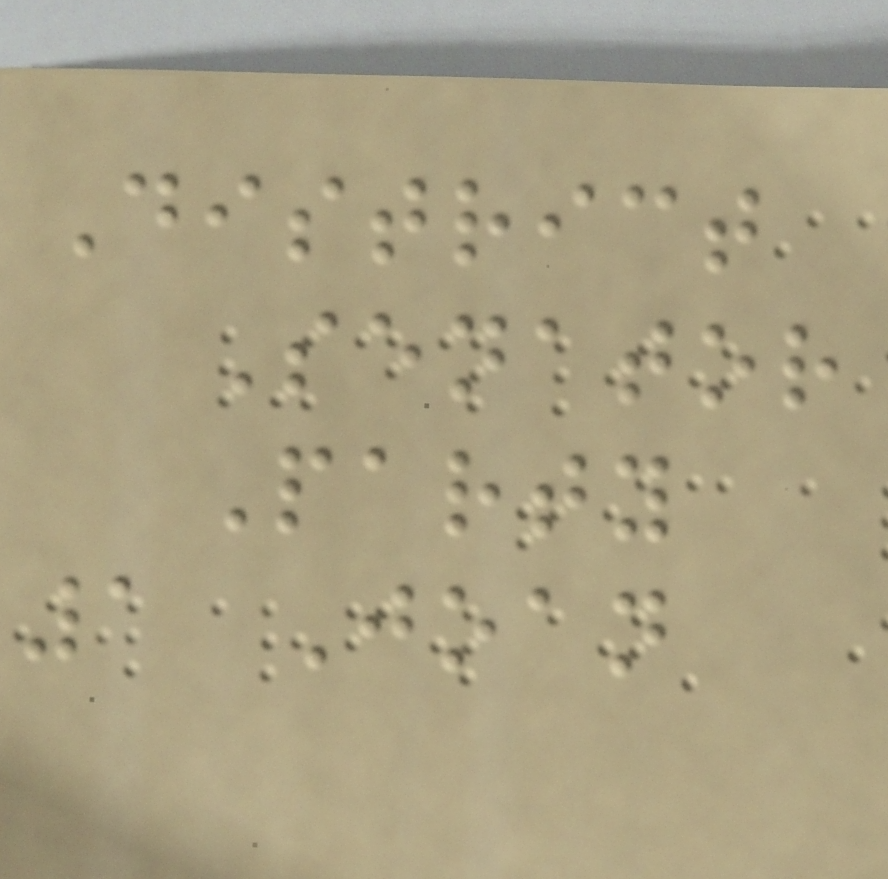District
Senator
Party
1 Joan
